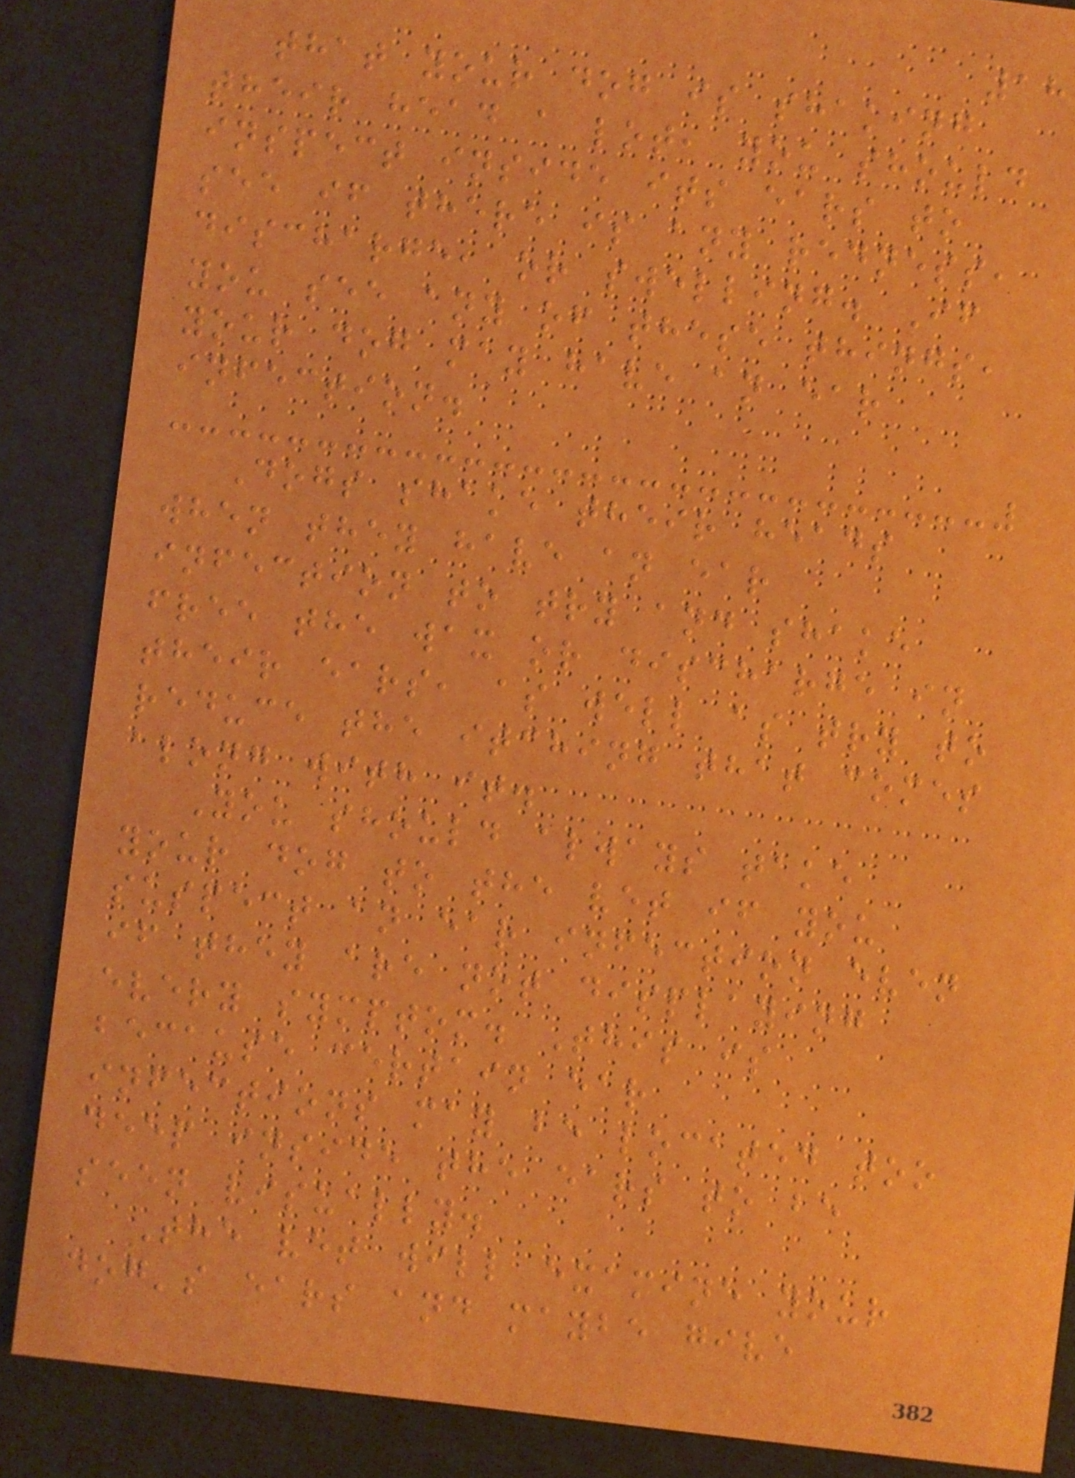18
that your dog is shaking
their head a lot, you should
inspect inside its ears to
see if there is any redness,
discharge, or swelling. If
you see any of these things,
your dog may have an ear
infection.
Dogs shake their heads
when they have an ear
infection to try and shake
free the wax or discharge in
their ears, as well as try to
reduce the itching that comes
along with it.
You should always take
your dog to the vet if you
suspect an ear infection even
if they are not displaying
every symptom. This is
because certain ear
infections may be located too
deep inside the ears to be
seen visually.
The vet will examine your
dog's ears and maybe give
